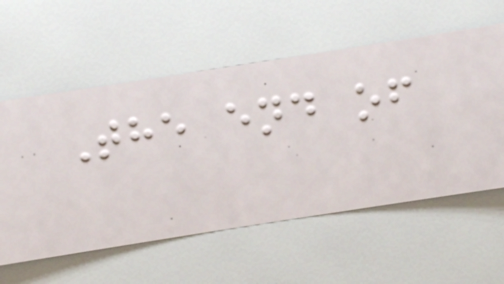The end of
